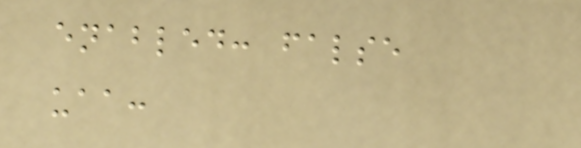enabled: false
uaa:
